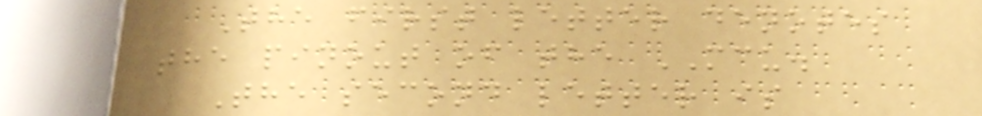The first letter denotes
the pinout of the MCU.
The second letter is
